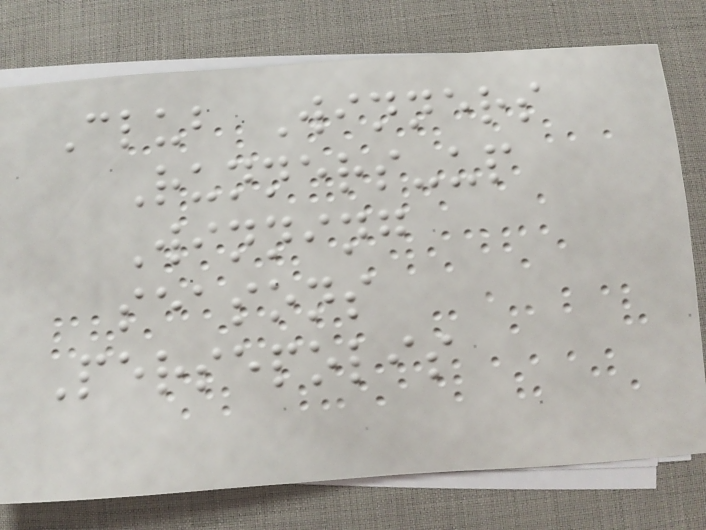Club Winners
Runners-up
Winning
seasons
Persepolis
